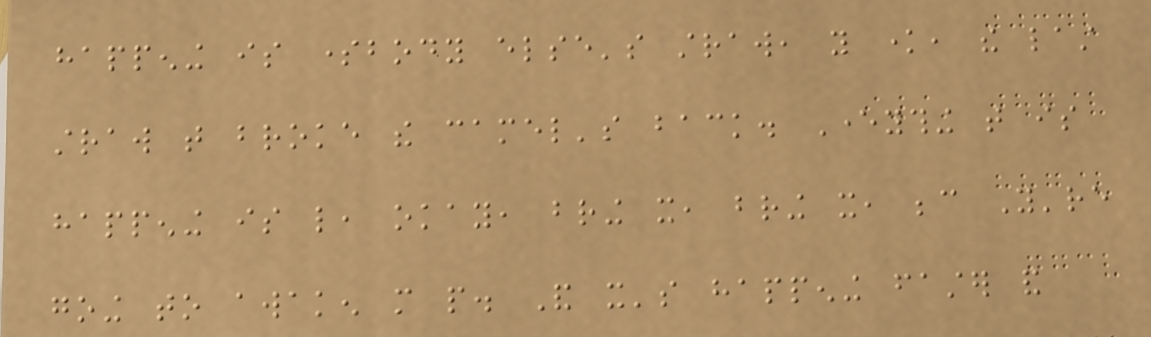happening is somebody else's straw, you know, the last
straw that broke the camel's back. Everything that is
happening is like, okay, bring it, bring it, because You're
going to awaken more people. And it's happening faster and
